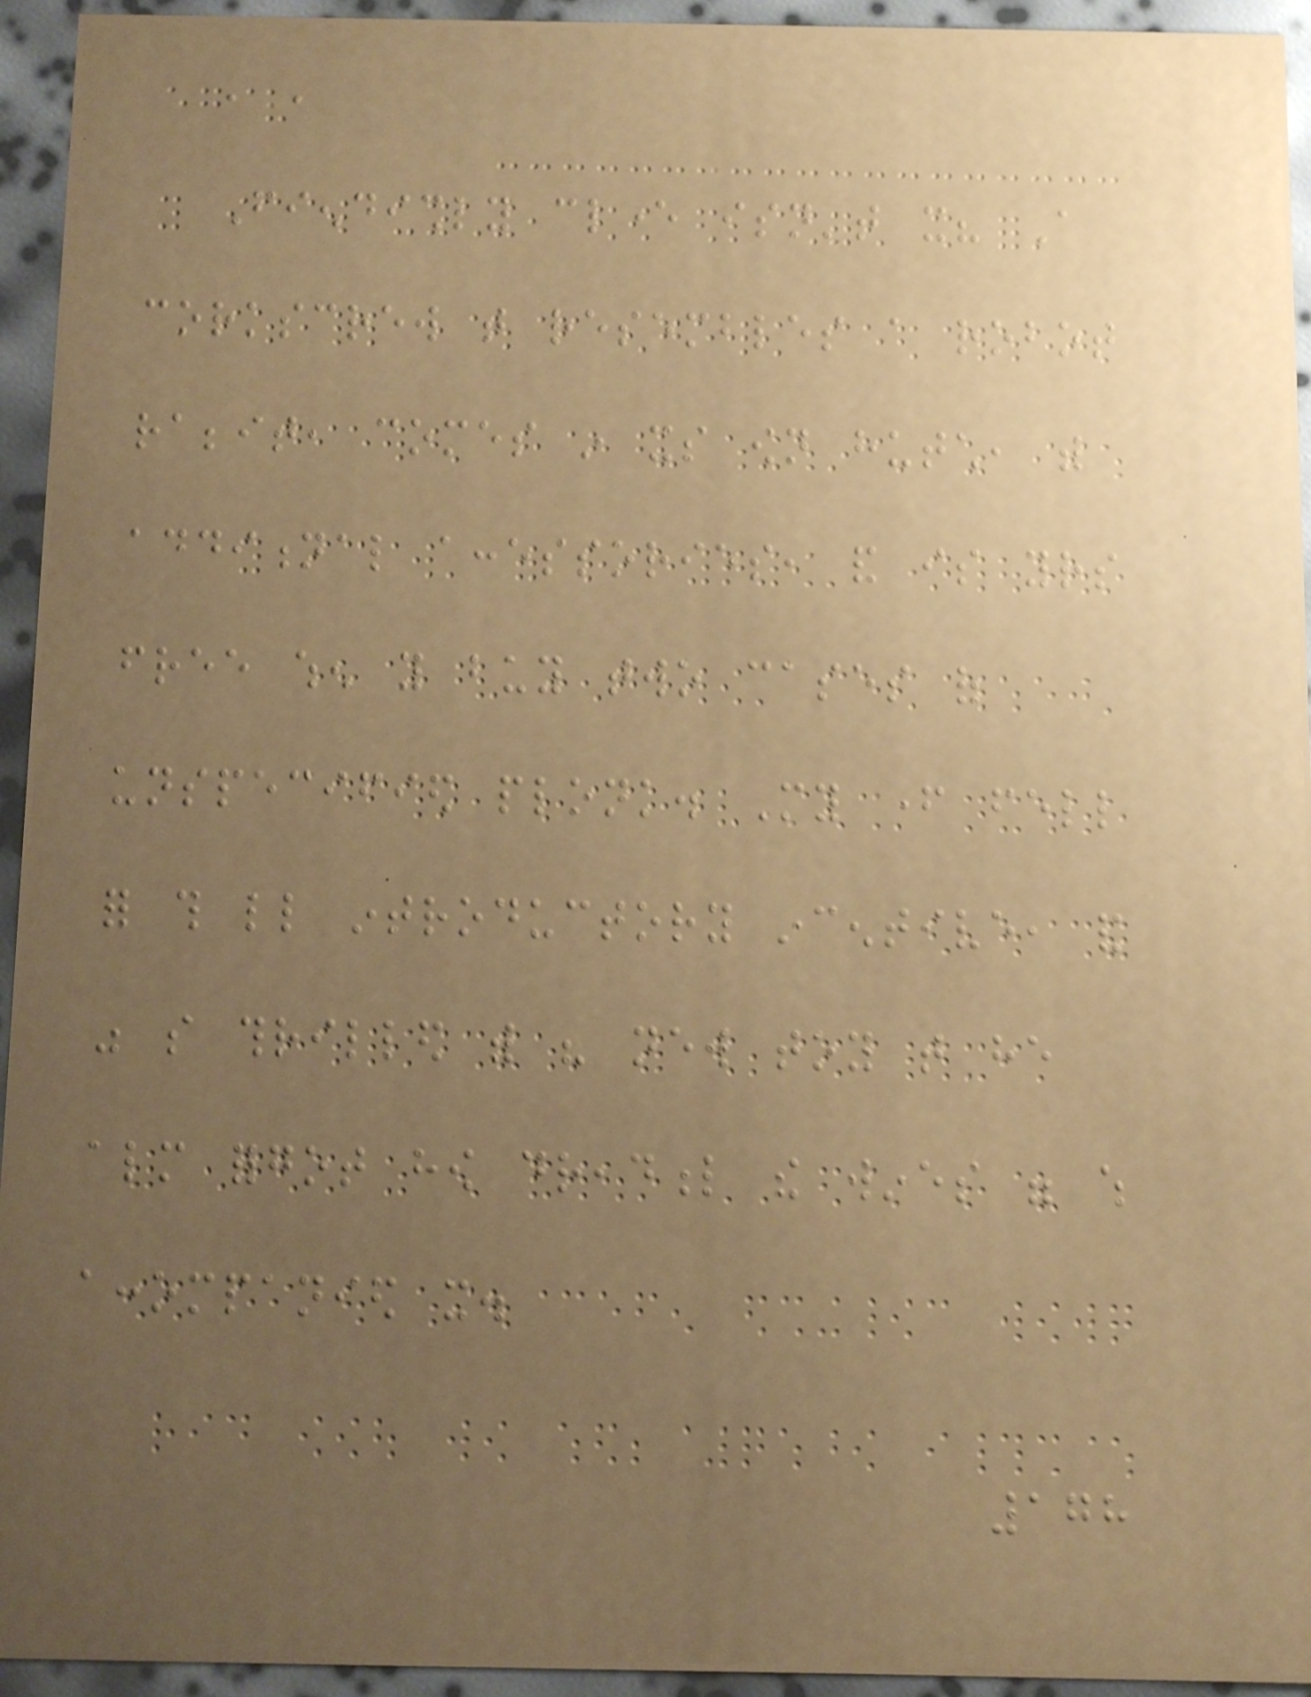, ,
Fiendishly clever isn't it? A
corkscrew that resembles a robot
rabbit, comes in its own hutch, with
additional accessories, and is yours
free when you buy two cases of
unspecified plonk. My father fell
for this little introductory incentive, and
was so thrilled with his new toy that he
almost forgot how dreadful the wines were which
accompanied it.
178
